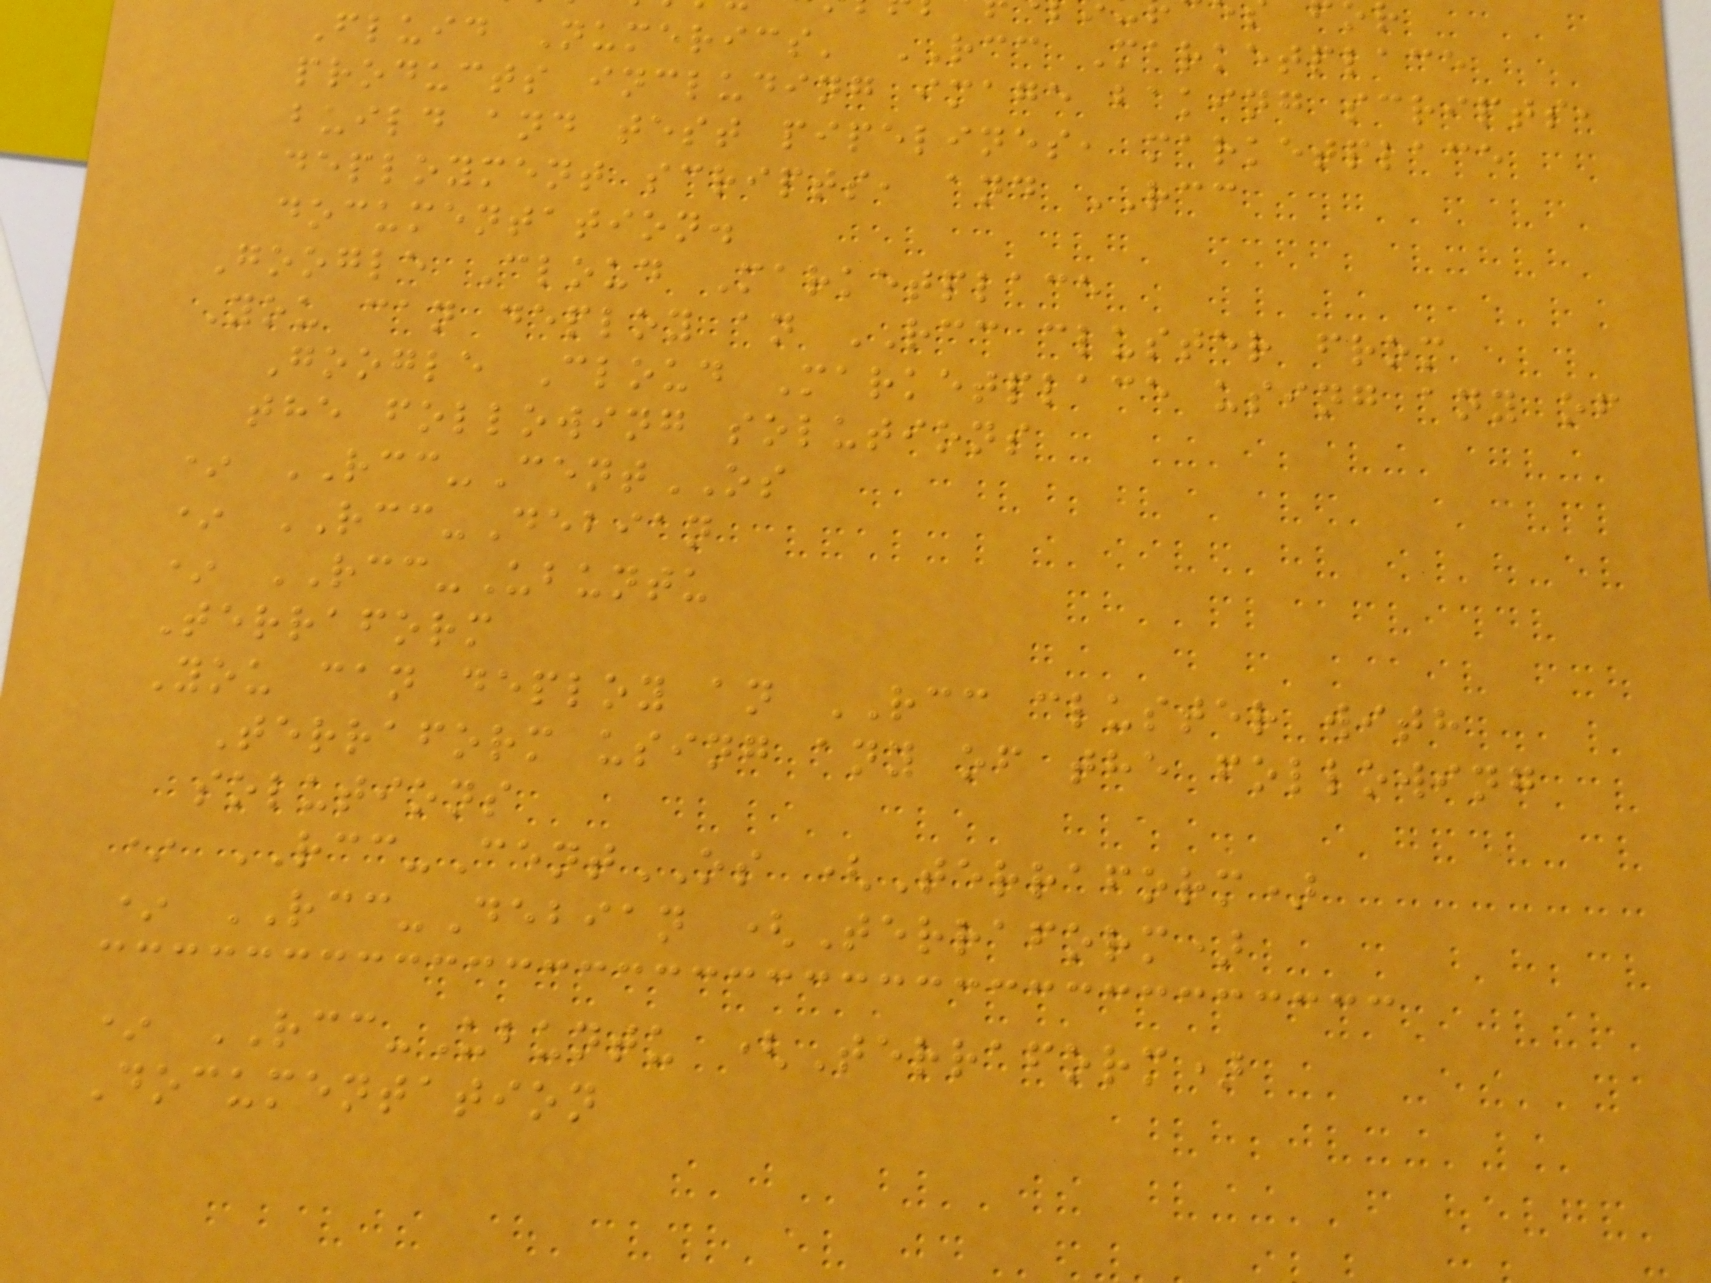Fluid Numerics' RCC Marketplace
products including image baking scripts,
build and test pipelines, marketplace
deployment scripts, and RCC
documentation.
Google Cloud Marketplace
You can deploy an RCC cluster from
Google Cloud Marketplace using any of
the following solutions
* RCC-CentOS
* RCC-Debian
* RCC-Ubuntu
Terraform
You can deploy an RCC cluster with
Terraform using any of the following
solutions
* RCC-CentOS (Terraform)
* RCC-Debian (Terraform)
* RCC-Ubuntu (Terraform)
Documentation
